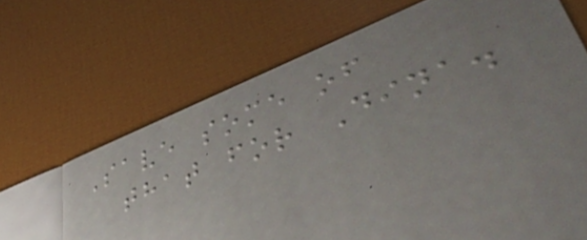Save some of
that for Dina.
